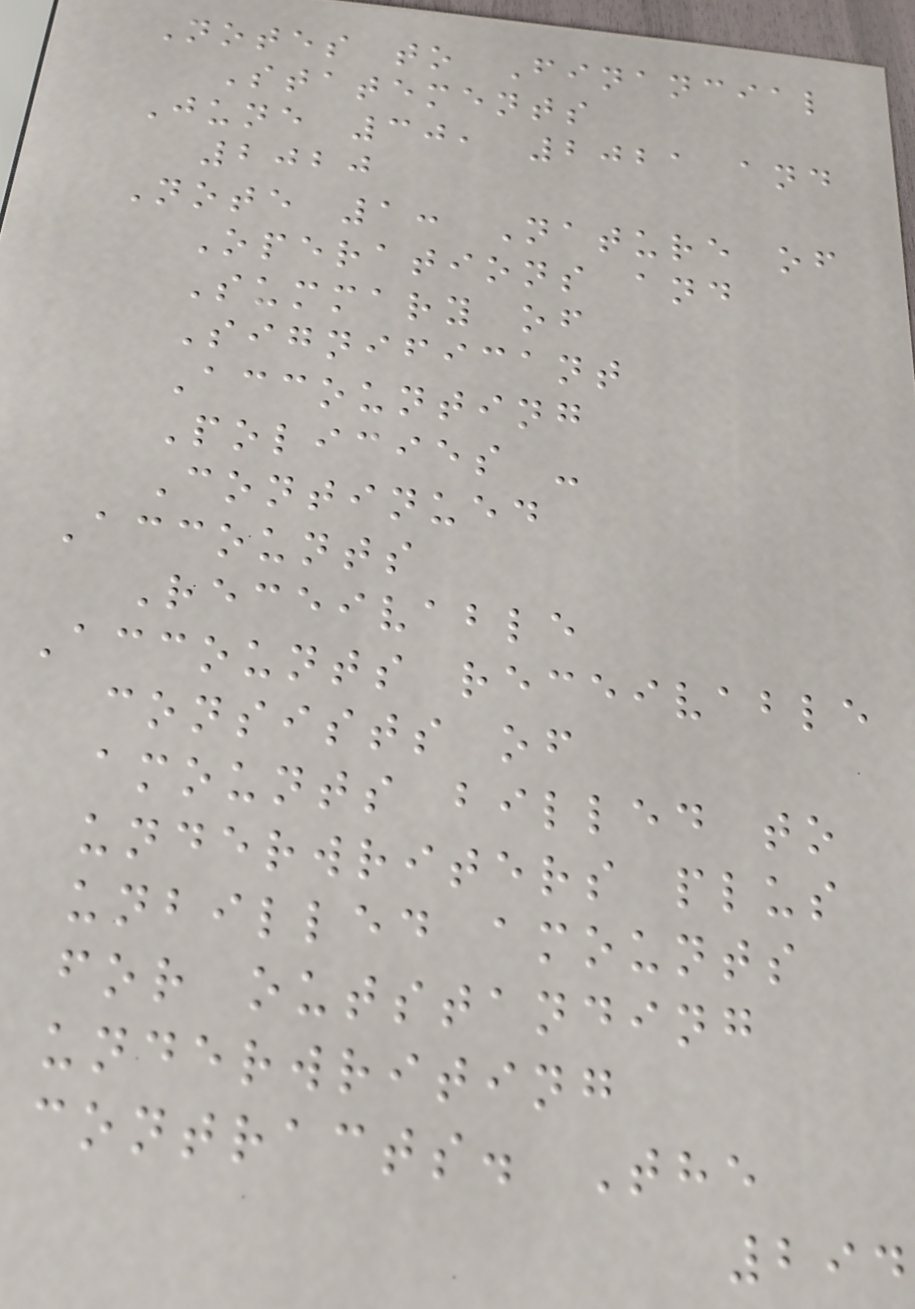Notes to Financial
Statements
June 30, 2021 and
2020
Note 1: Nature of
Operations and
Summary of
Significant
Accounting
Policies -
Continued
Accounts
Receivable
Accounts receivable
consists of
amounts billed to
underwriters plus
unbilled amounts
for outstanding
underwriting
contracts. The
294
